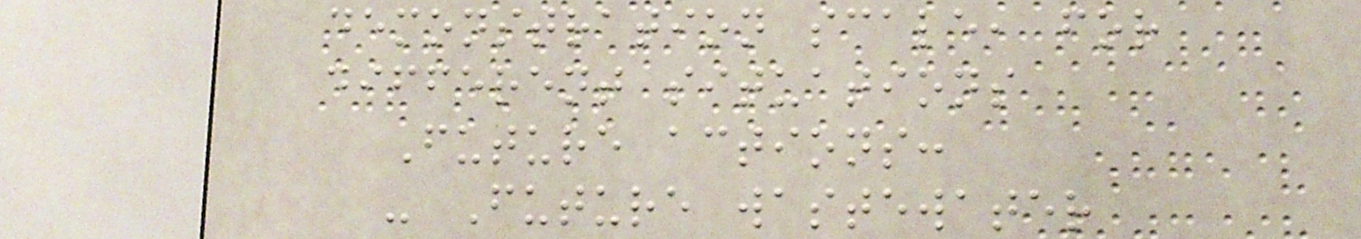demonstration scale, for
different situations
Future actions:
- Future wastewater
